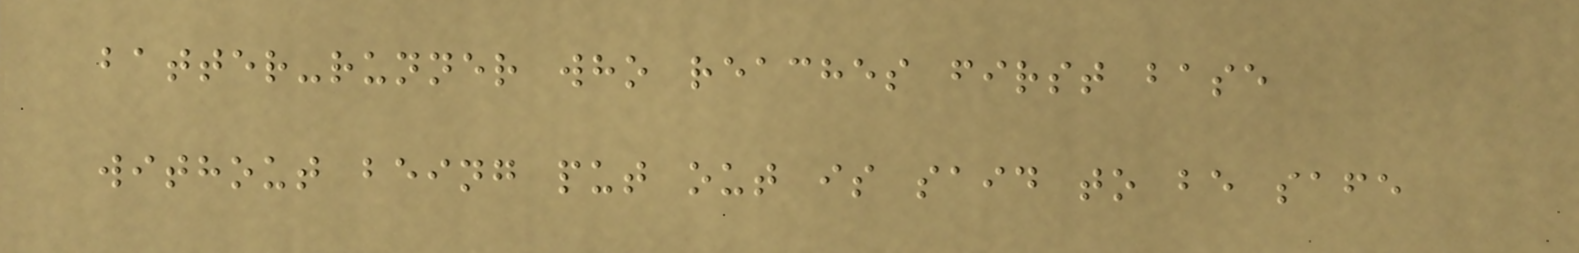batter-runner who reaches first base
without being put out is said to be safe
